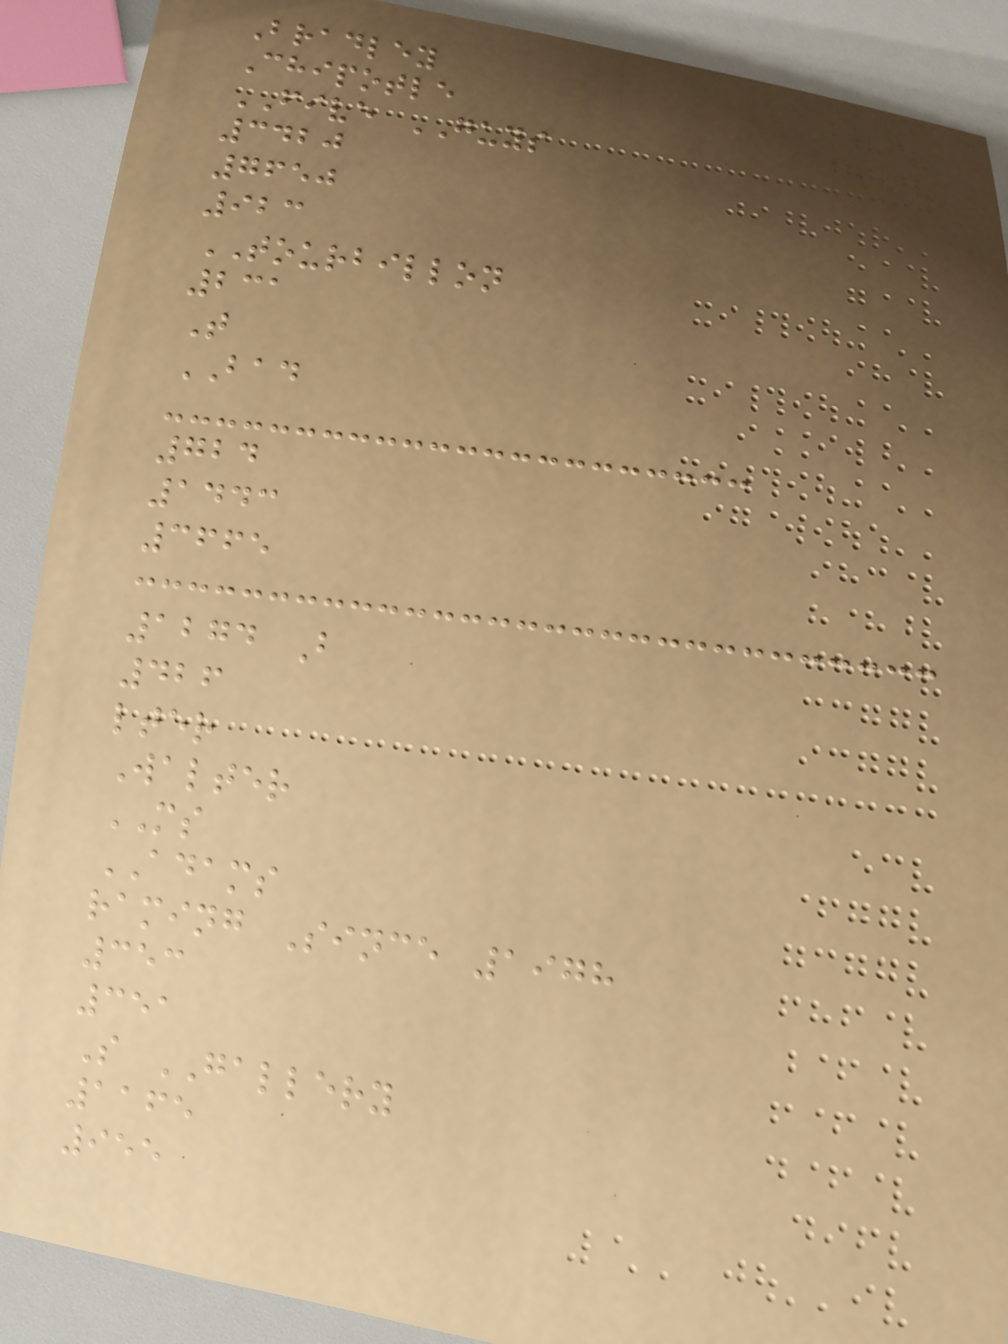Bradley
Chipotle
FIVE GUYS
3420
7650
923
TOURBILLON
231
T
BAD
724
1443
3665
1274 B
426
lter
Walter
MS
ADAMS
raming Since 1978
353
351
S GALLERY
1165
955
